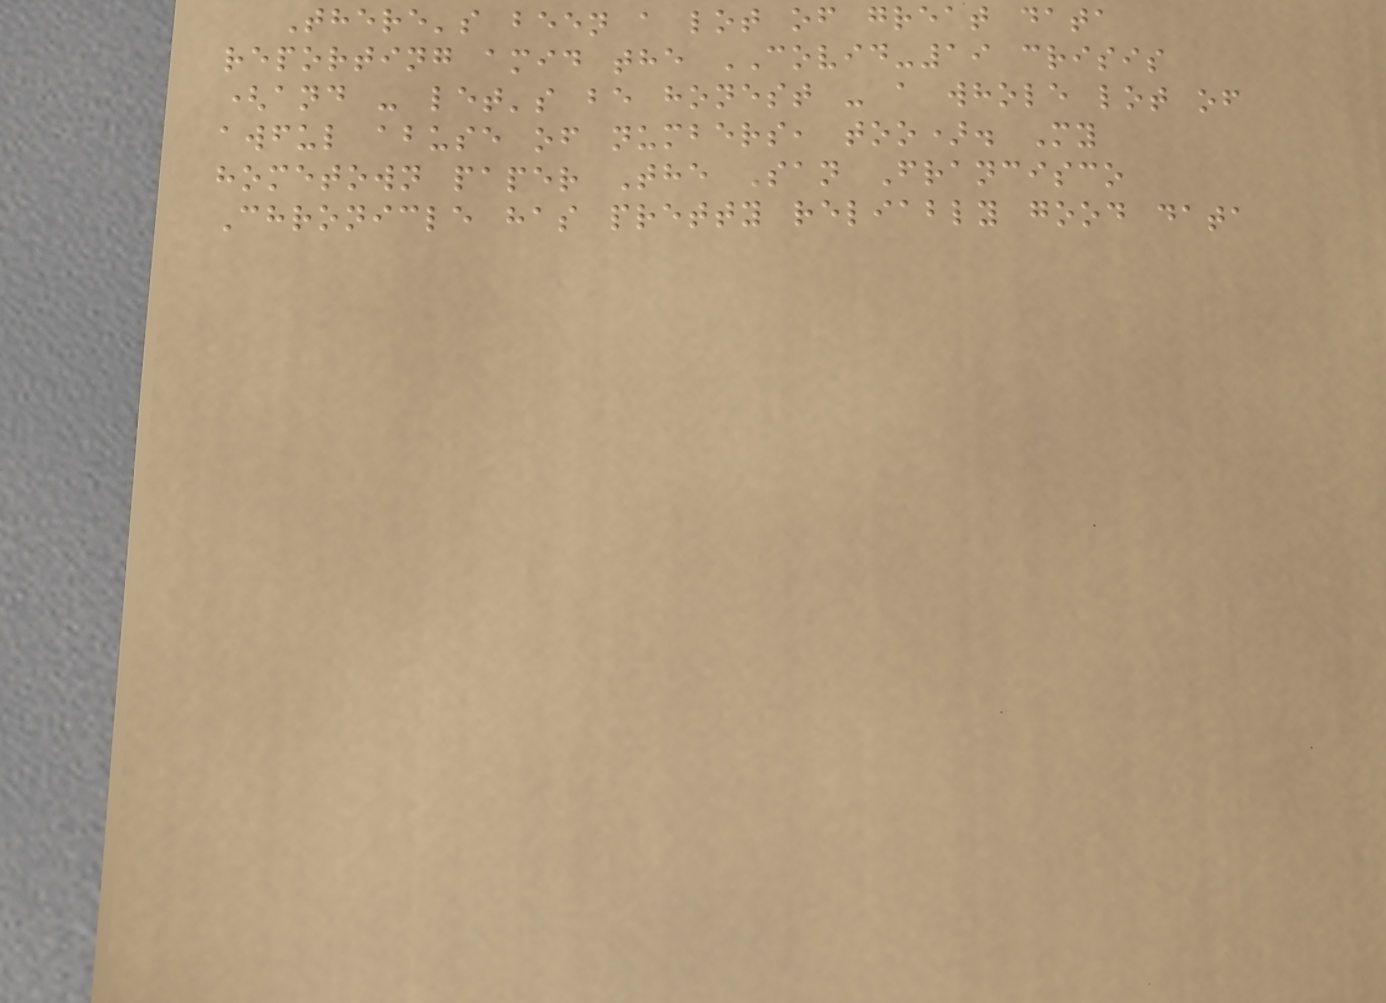There's been a lot of great data
reporting amid the COVID-19 crisis
(and - let's be honest - a whole lot of
awful abuse of numbers, too). My
hometown paper The San Francisco
Chronicle has pretty reliably good data
